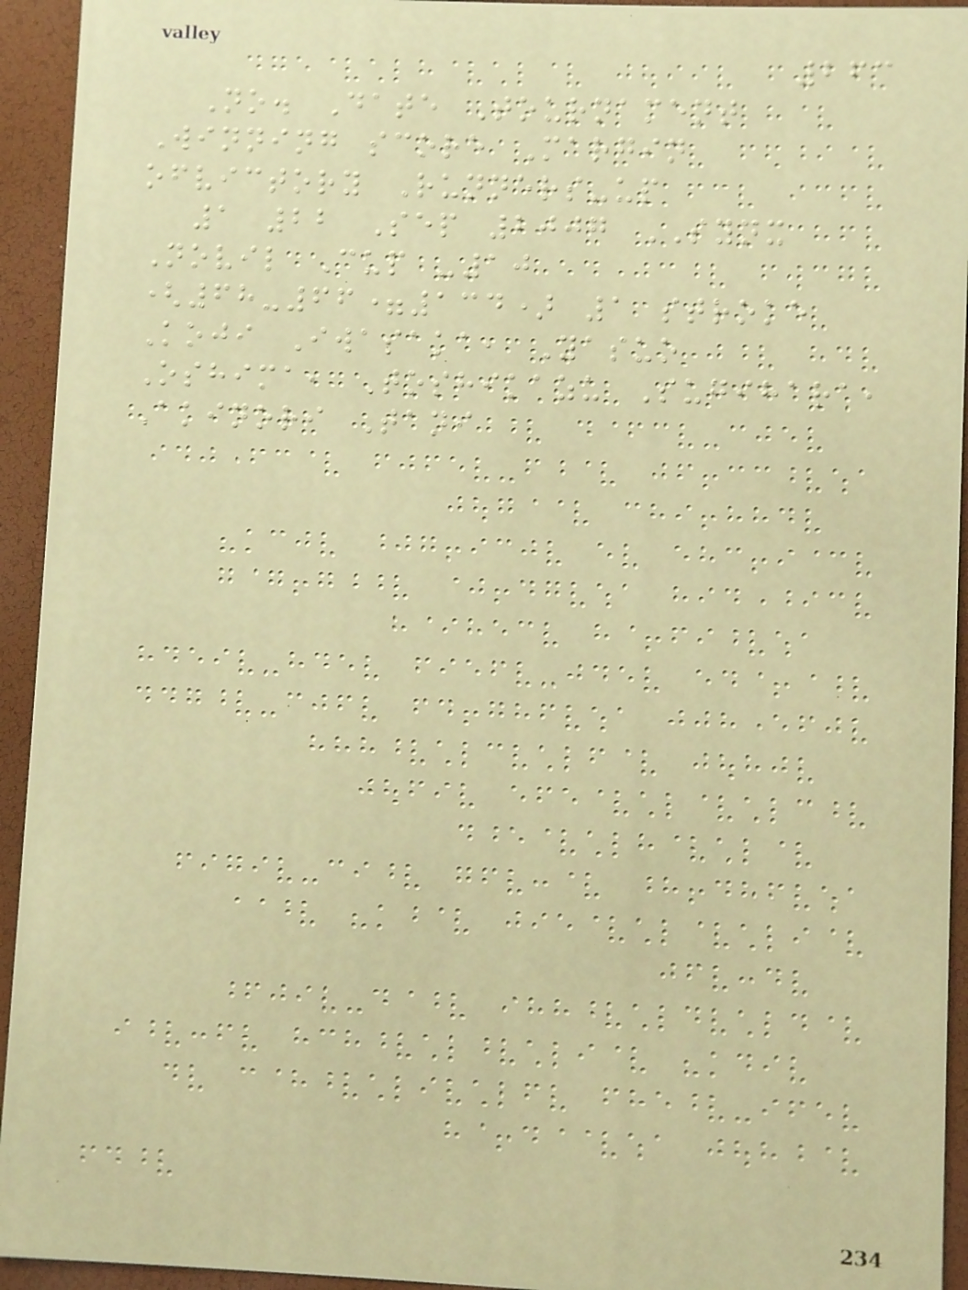263
No. Date Tournament
Winning score Margin
ofvictory Runners-up
1 22 Sep 2007 SYNX
Novil Cup -10
(68-66=134) 1 stroke
Koji Iwasaka, Yasuo
Oshima, Toshikazu Sugihara,
Akinori Tani
